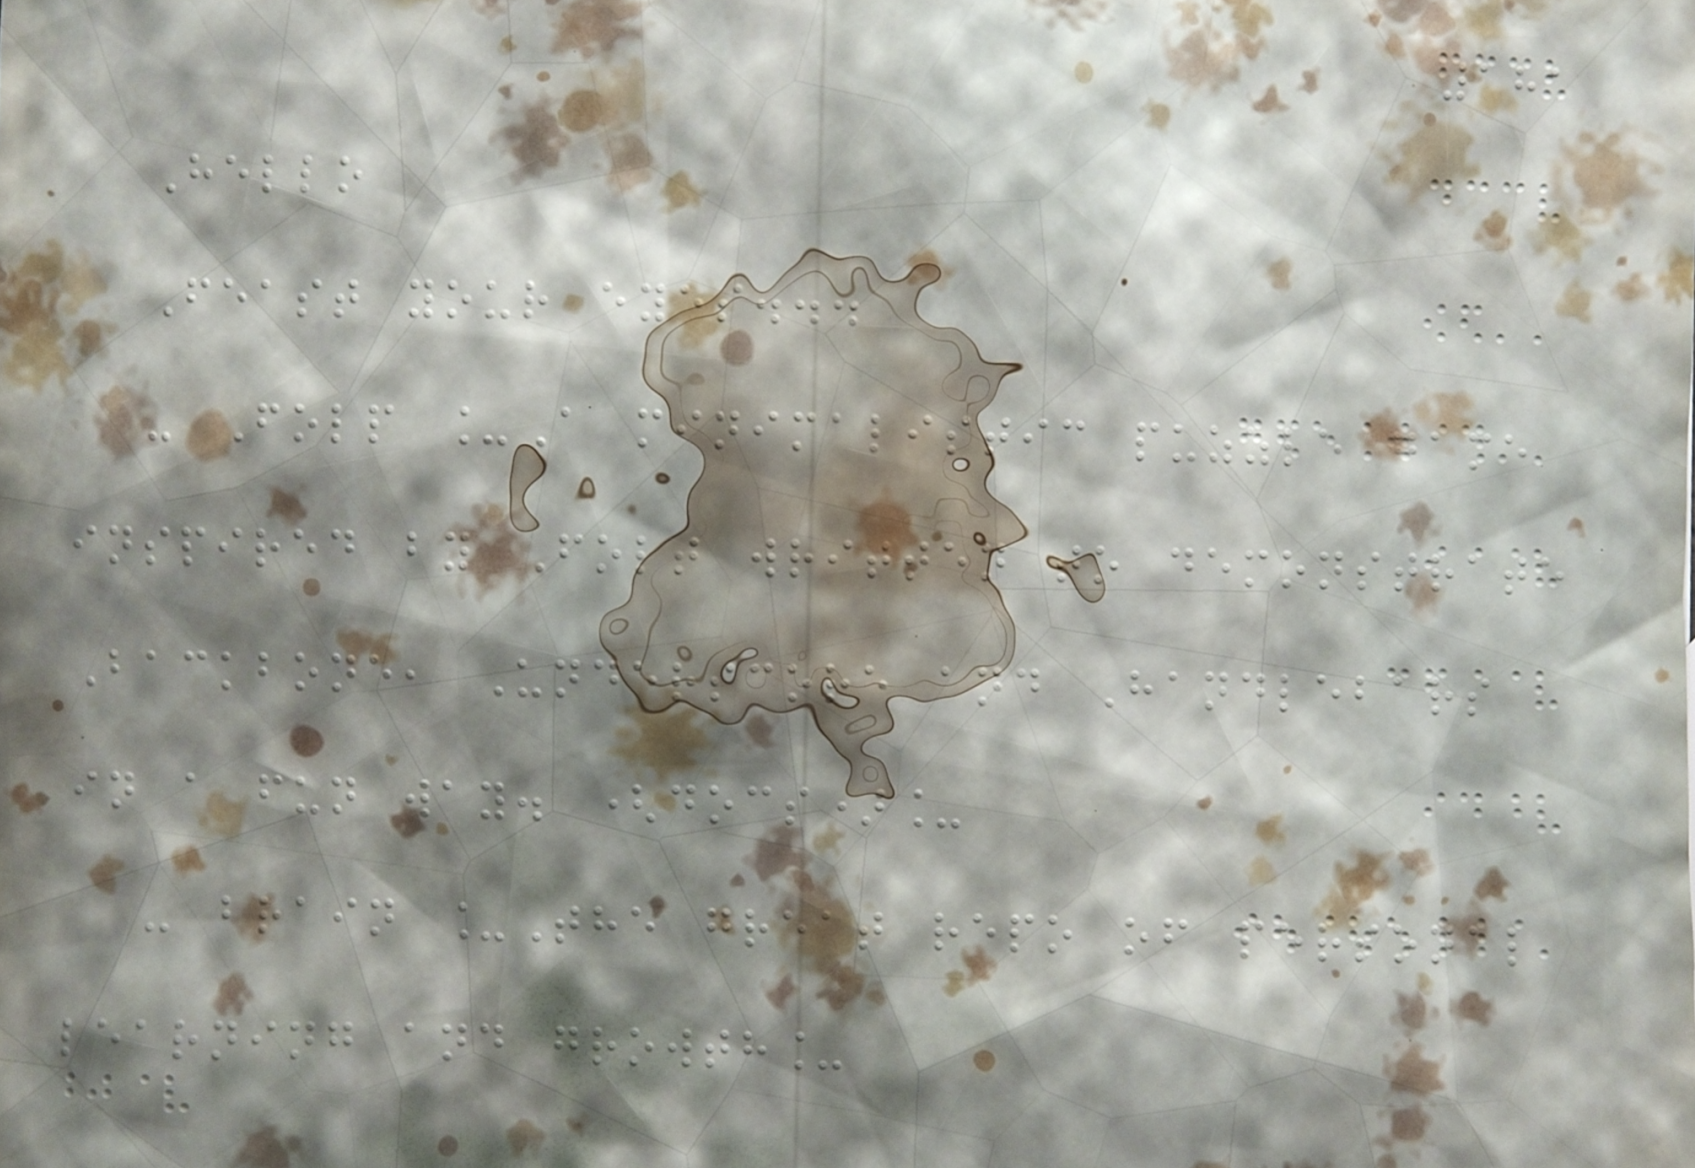181
Hello
Feast your eyes...
- Folp _A minimalistic puzzle game
inspired by Folt written to demonstrate
Backbone, Underscore and Handlebars
in a fun way. (docs)_
- brain _The great repo of personal
learning and growth_
